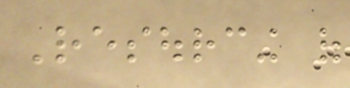Resourcing of
